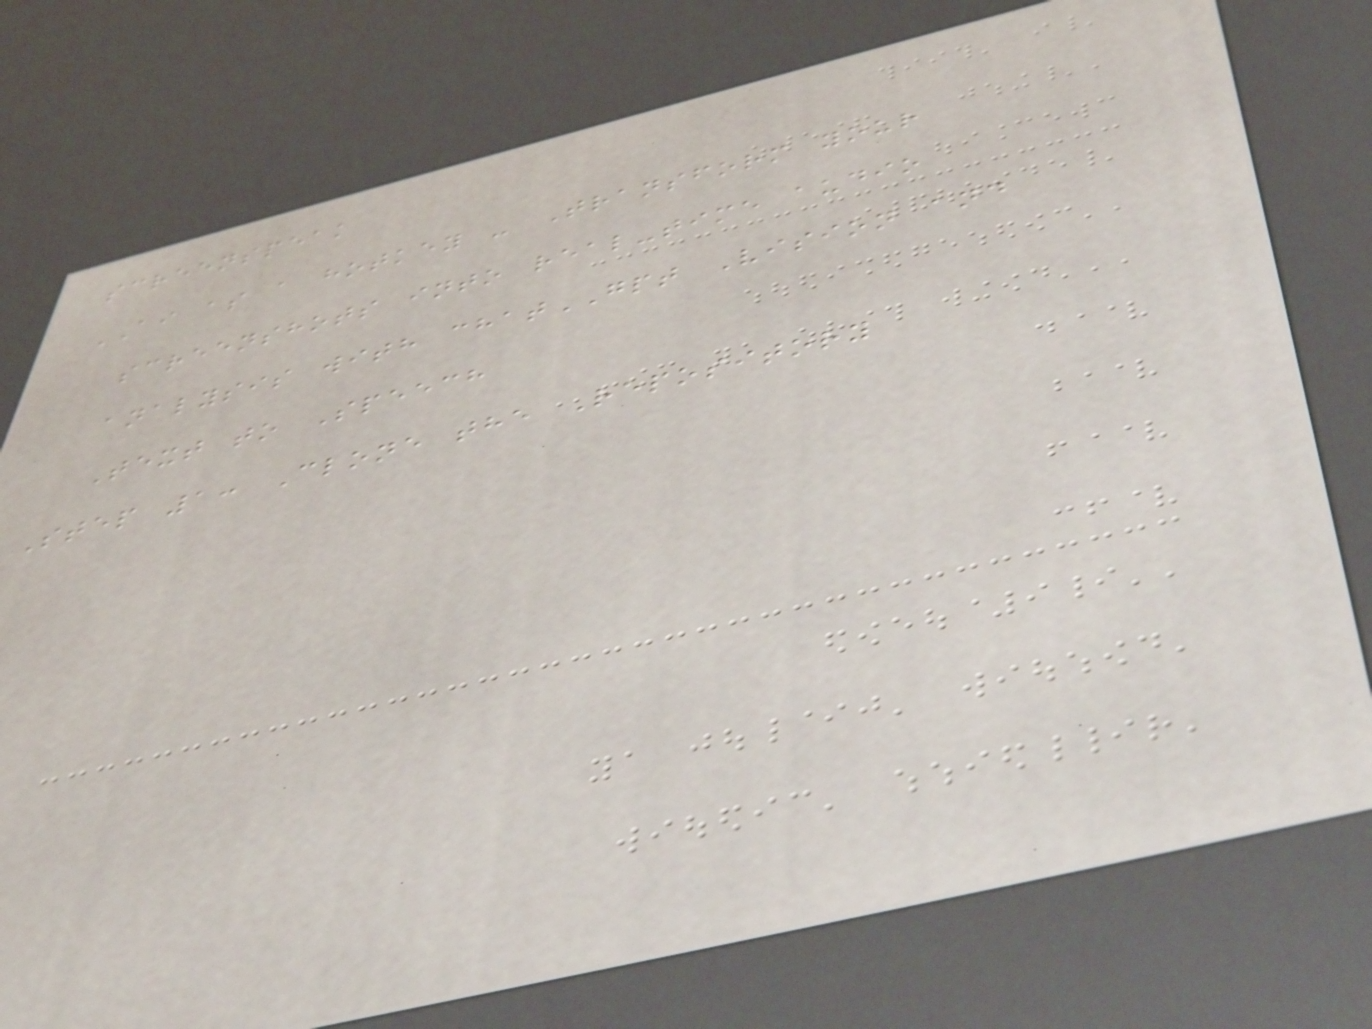screenspeak
AI as a hotkey - Transform your
screenshots into real-time audio
analysis with chatGPT Vision and
Text to Speech
Step 1: Clone the Repository
